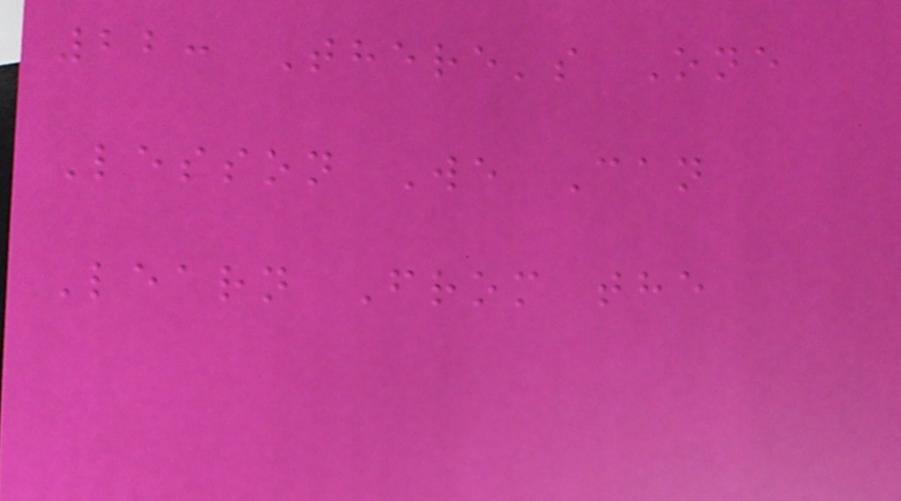22: There's One
Lesson We Can
Learn From the
